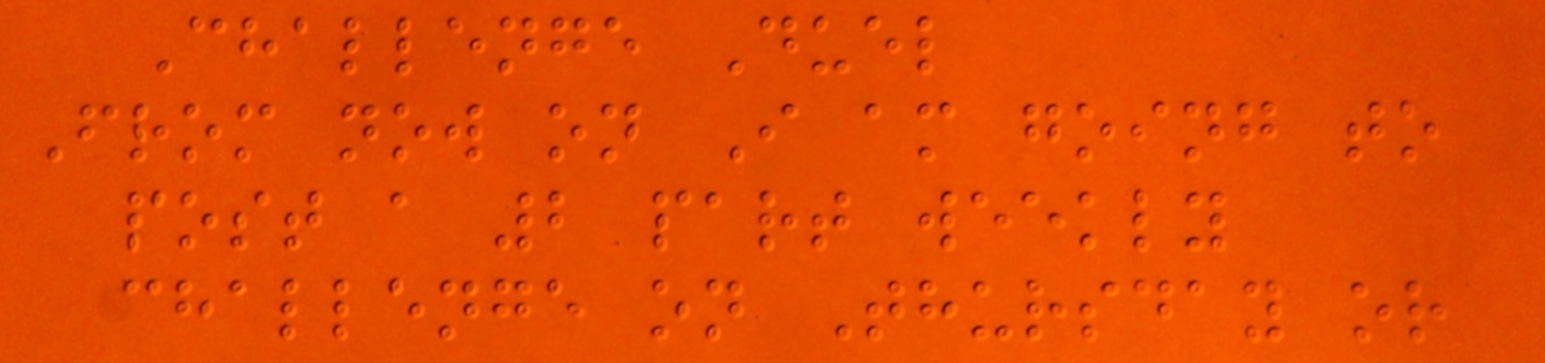Challenge Duel
From now on I am going to
post a 2 part weekly
challenge on Thursday or
